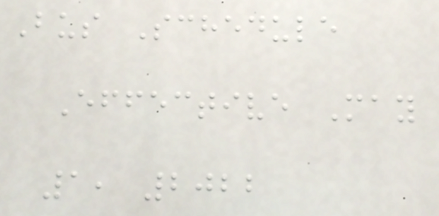Bus Schedule
Effective May
1, 2022
